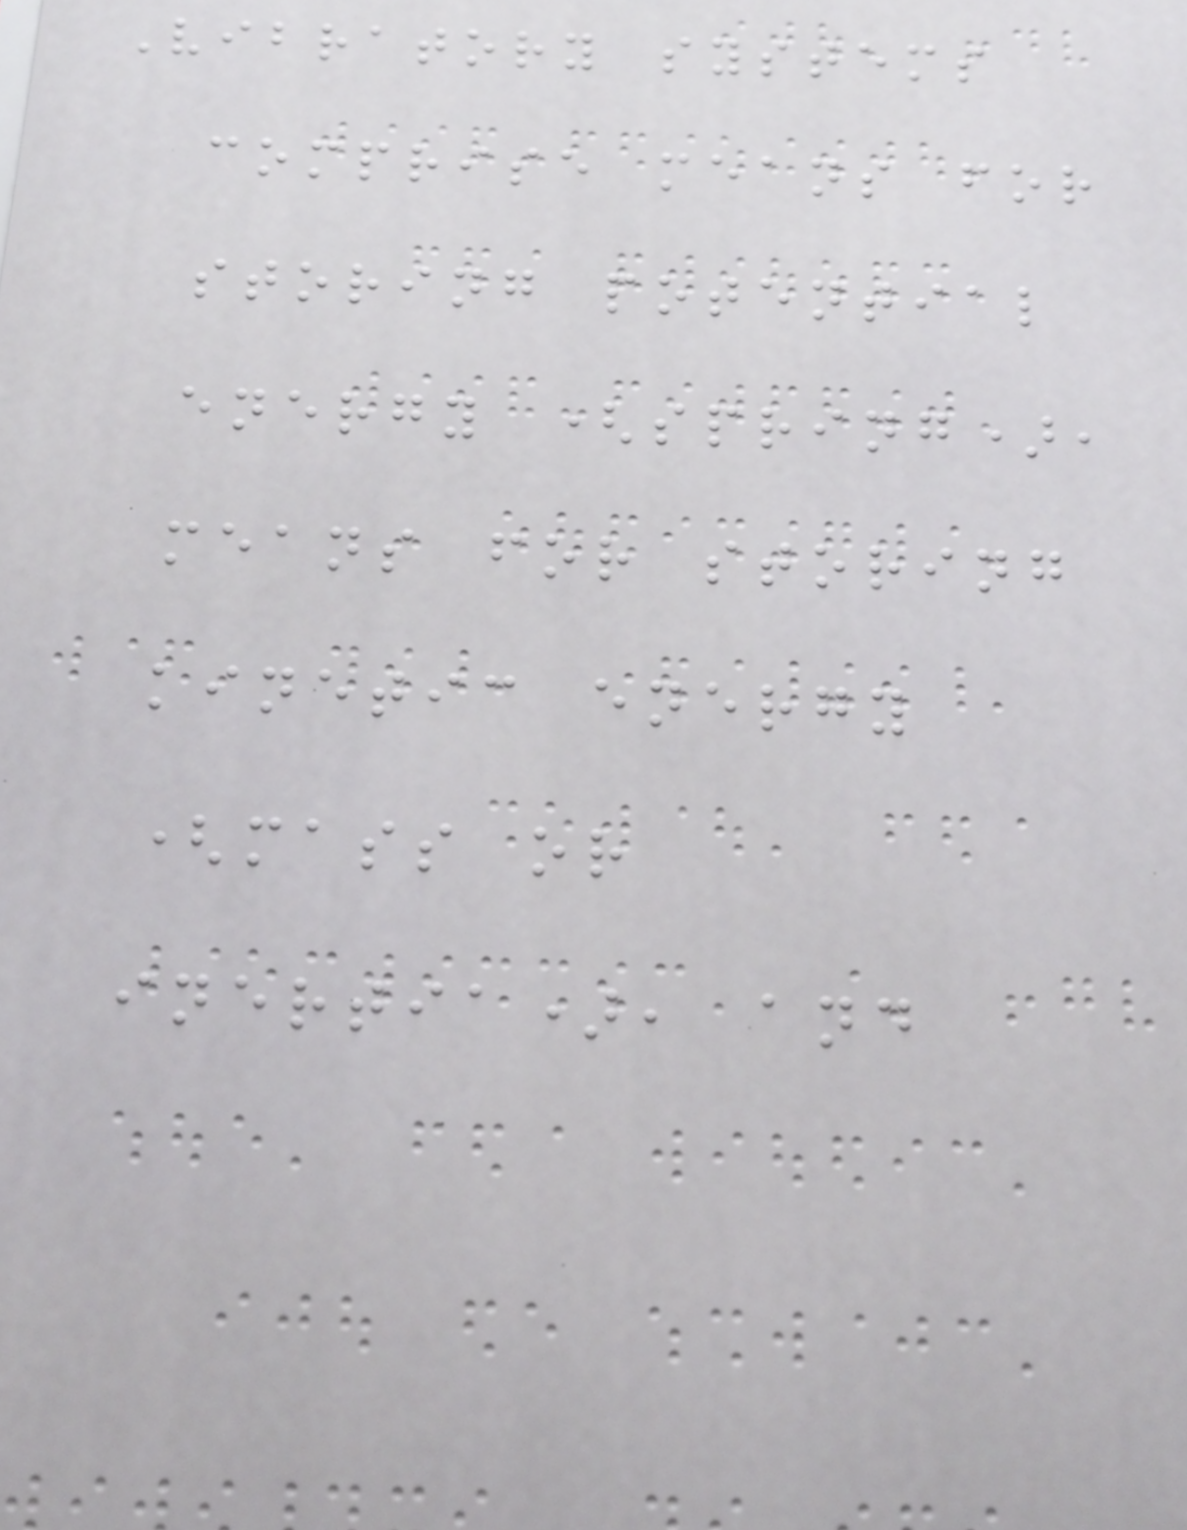Vibratory systems
comprise means for
storing potential
energy (spring),
means for storing
kinetic energy
(mass or
inertia), and
